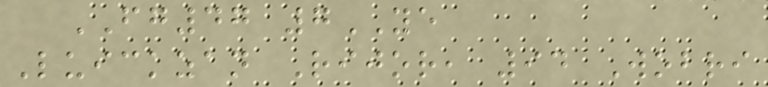FG47 7YE
Luickzan Rijor, 94 Wobri
